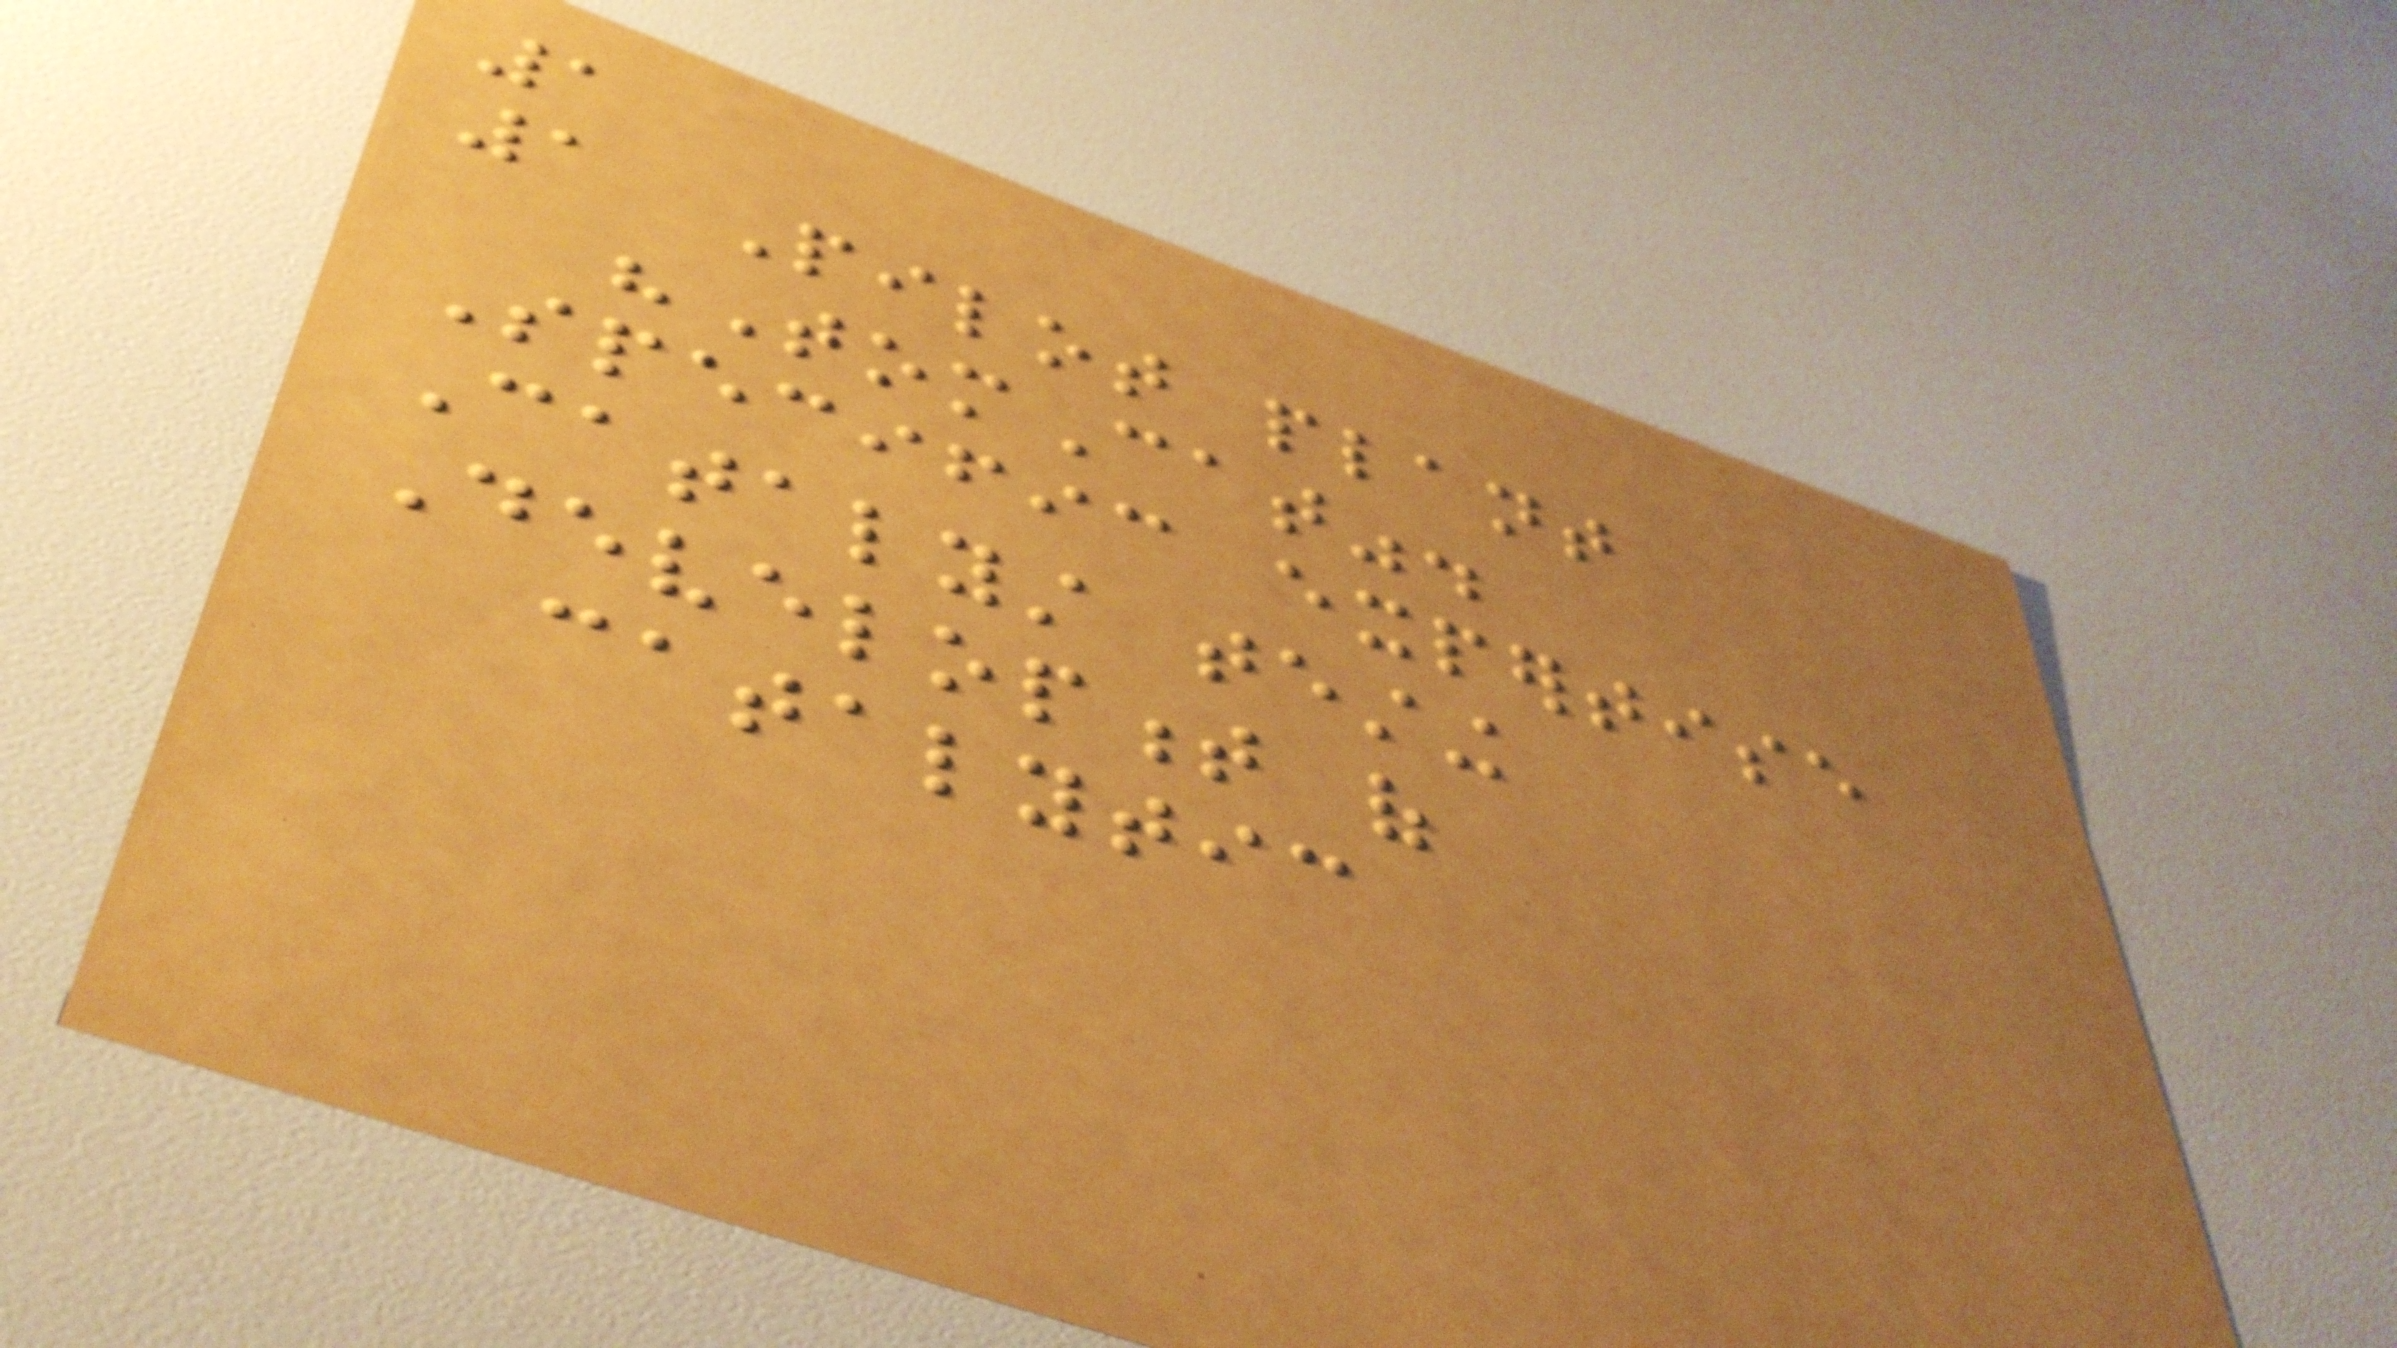1
1 Pilot plant
"TomCat".
Specific expertise
Catalyst testing
Development of
catalytic
